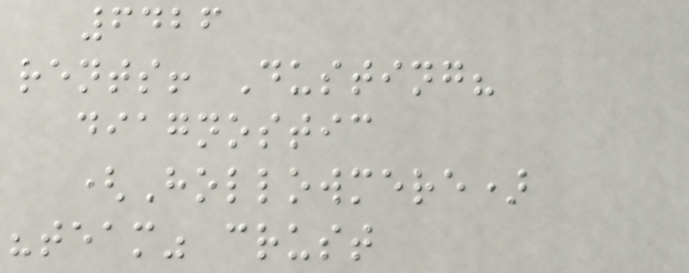6426
rents! Dusting?
diagnostic
(Hollowmere)
"team" crust
